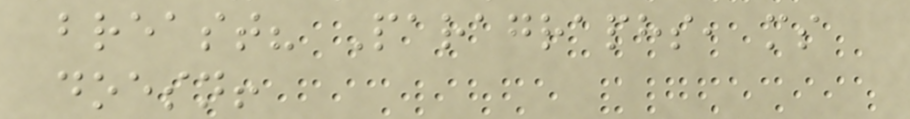breast? Paragraphs, ms
doesn!
